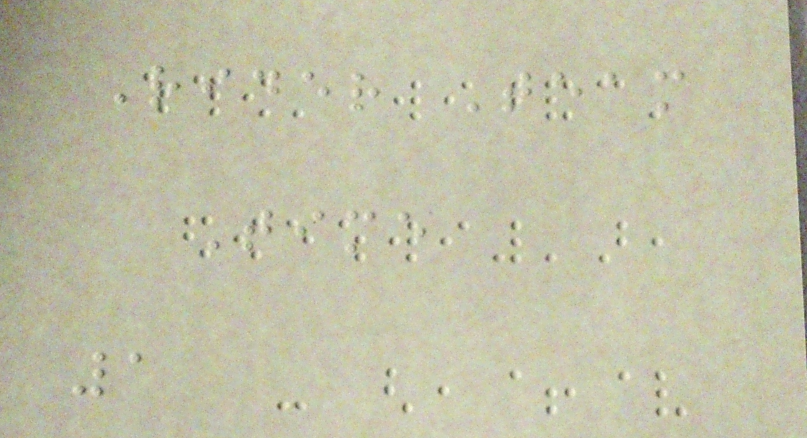Rider Team
Time
1
